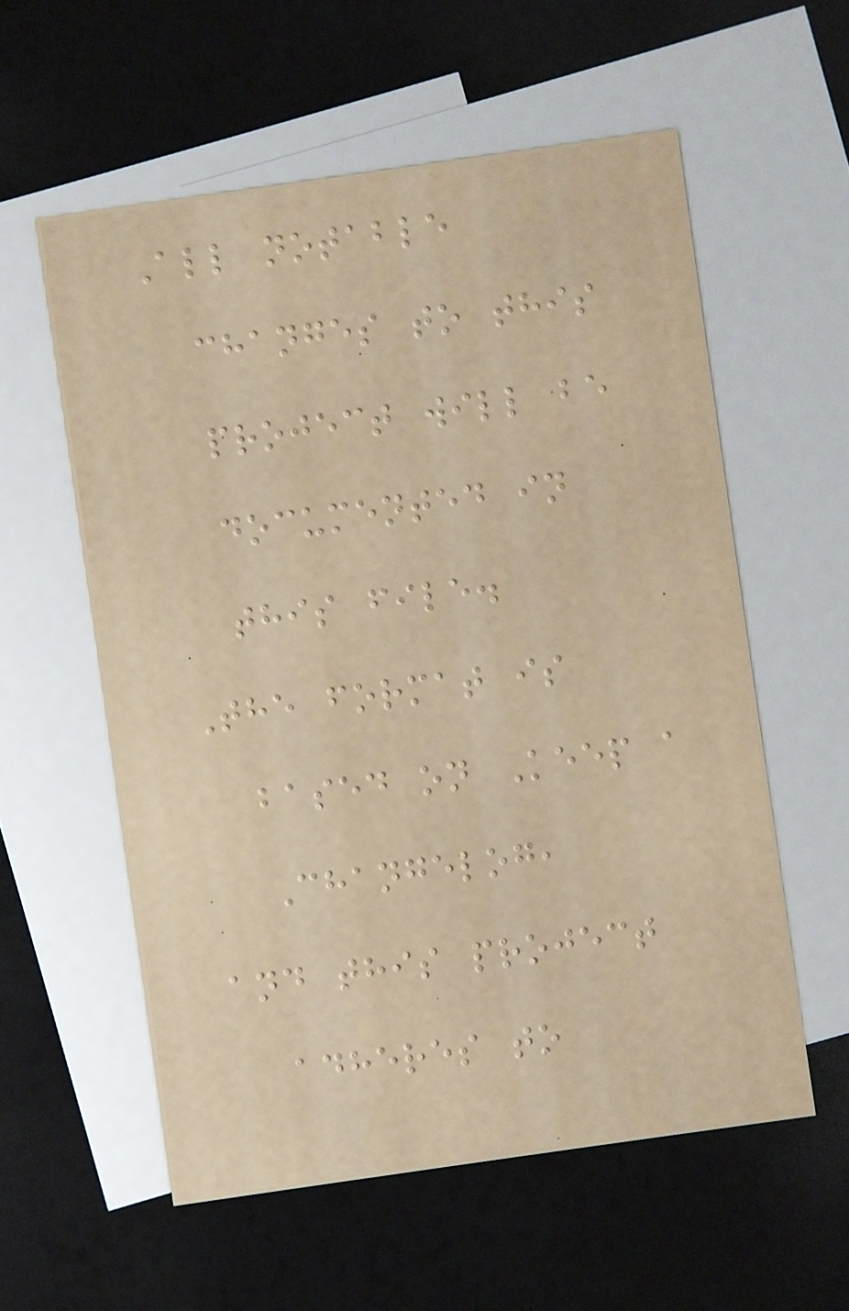All notable
changes to this
project will be
documented in
this file.
The format is
based on Keep a
Changelog,
and this project
adheres to
